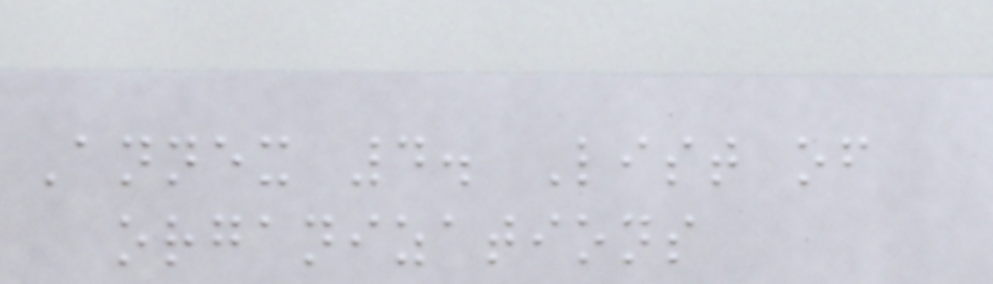Annex 4. List of
organizations
